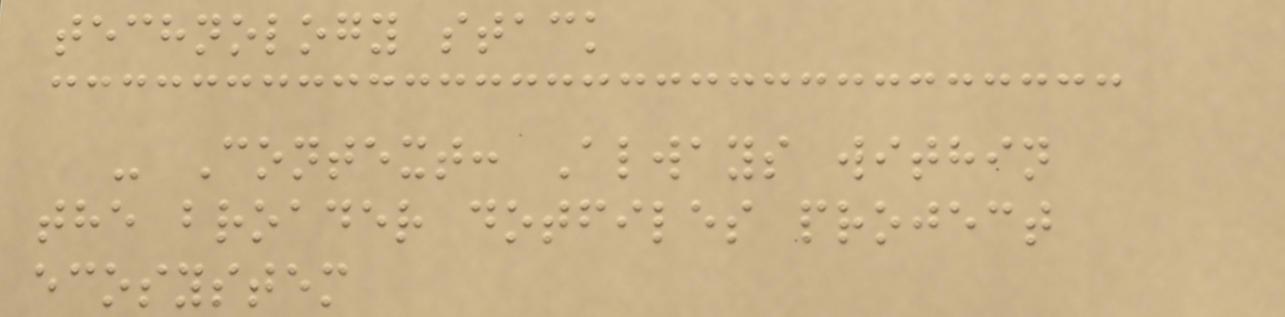technology stack
- Context: Always within
the broader dotfiles project
ecosystem
